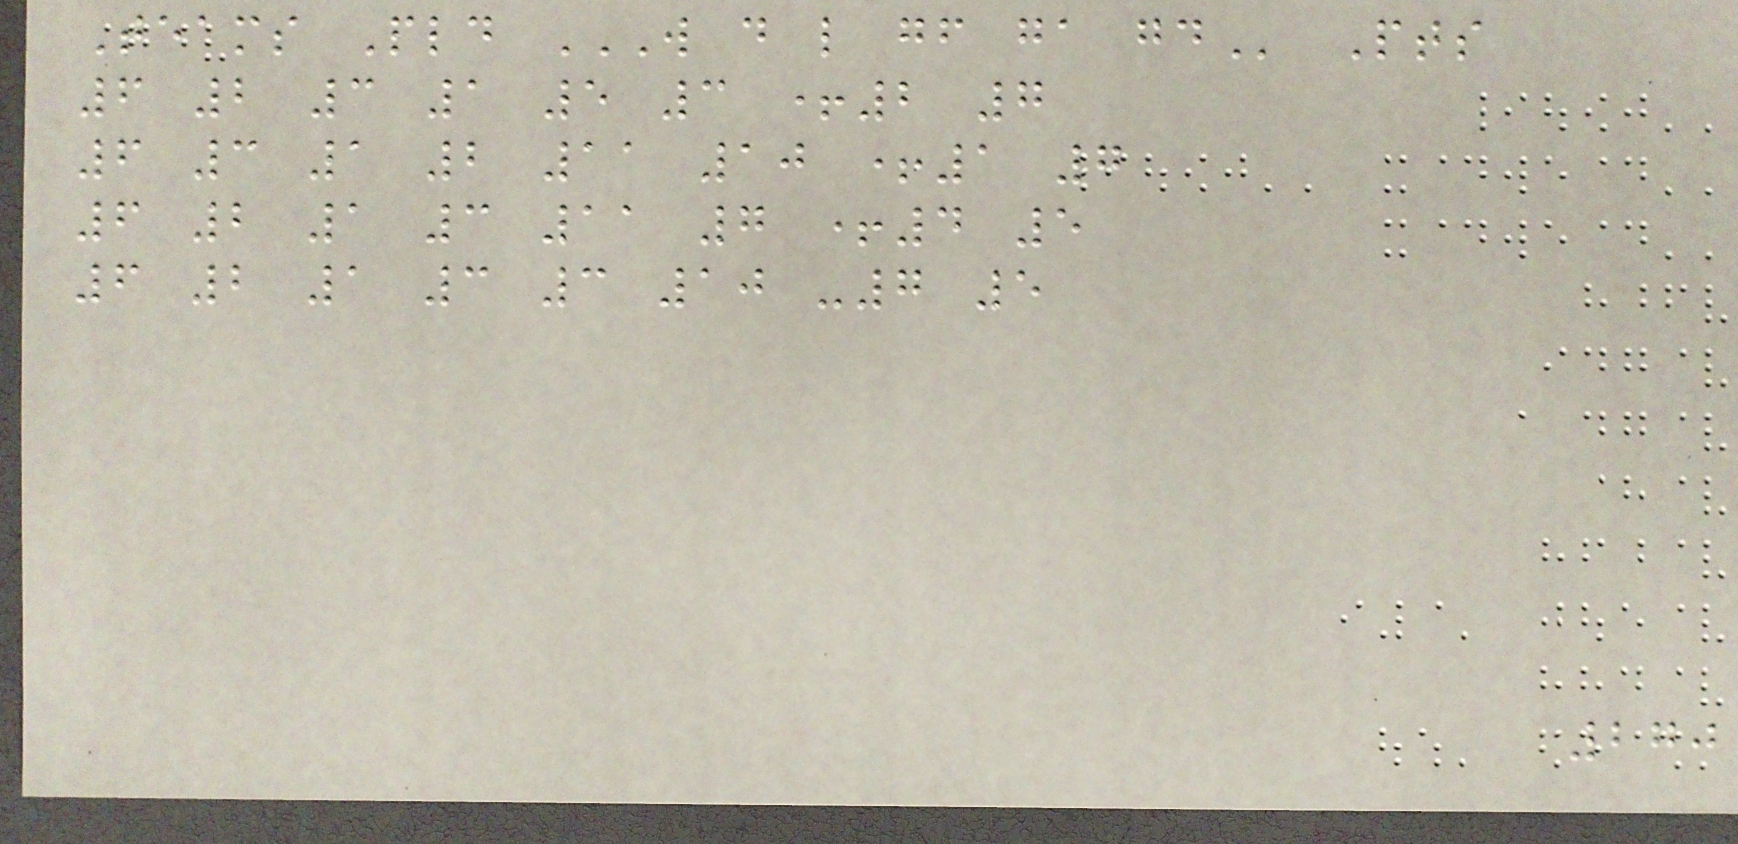Teams Pld W D L GF GA GD Pts
6 2 3 1 5 3 +2 7
6 3 1 2 11 10 +1 7
6 2 1 3 11 7 +4 5
6 2 1 3 3 10 -7 5
270
